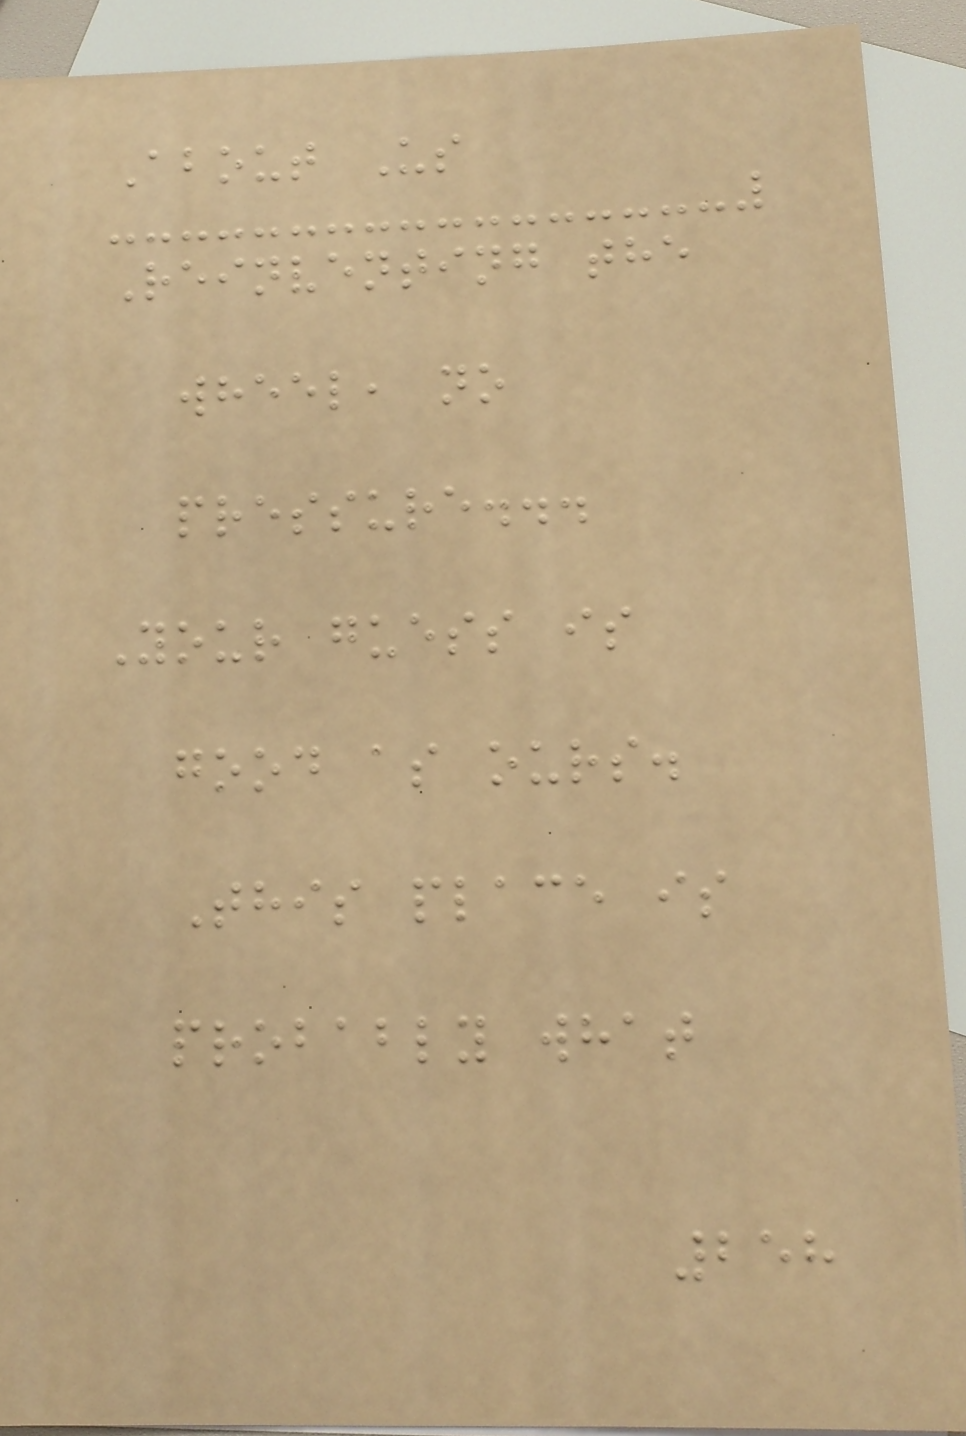About Us
Reinventing the
wheel, no
pressure...
Your guess is
good as ours.
This place is
probably what
258
